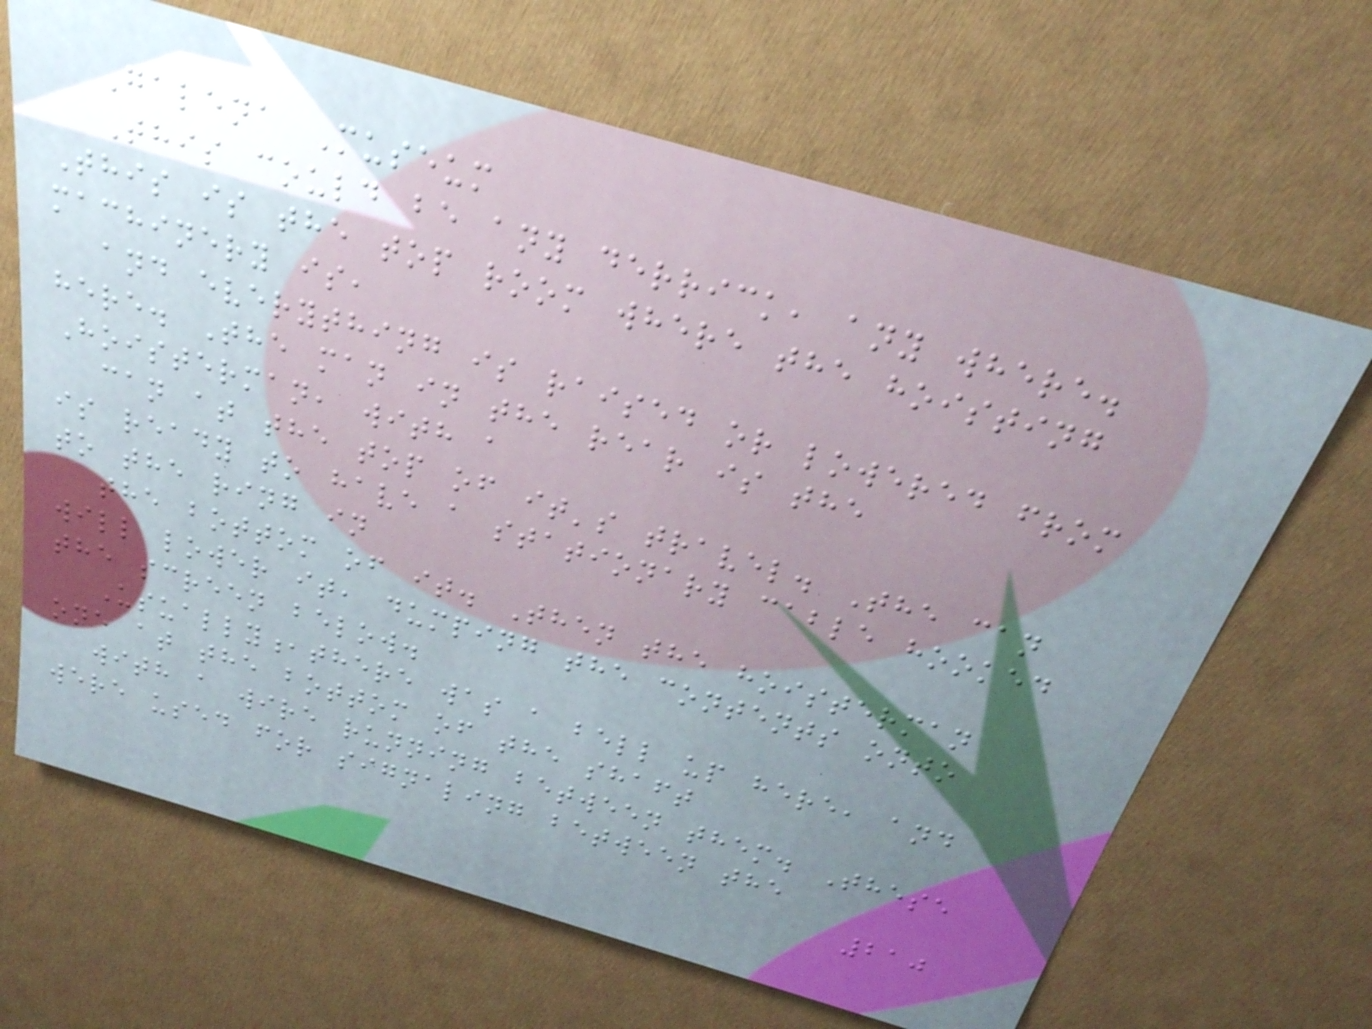Galena Museum
This could be any derrick, any where.
This is the top room where the hoisting
machinery is,
and everything is raised or lowered from
here. The man in the rear is the
Hoisterman, with a
can at the top of it's travel. The can
is ready to have a stationary cable hooked
to the ring in
the bottom of it. Then the hoisterman
will lower it, dumping the contents onto
the screen below.
Usually,there was a bell up here, and
one at the bottom of the shaft
with a wire running between them. These
were used for signaling between the
210
